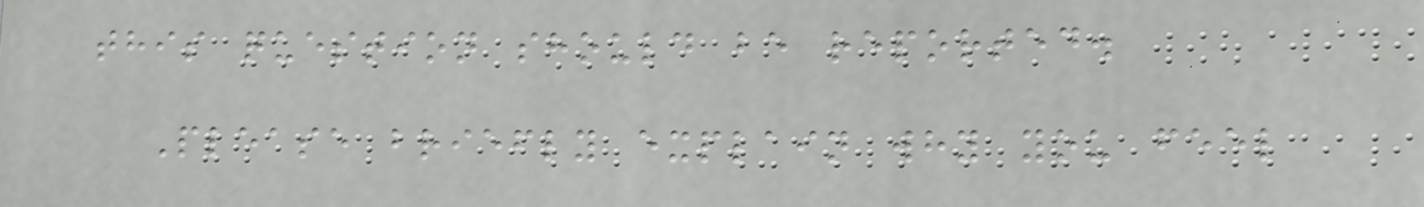this question should be reported.
Please briefly explain why you feel
